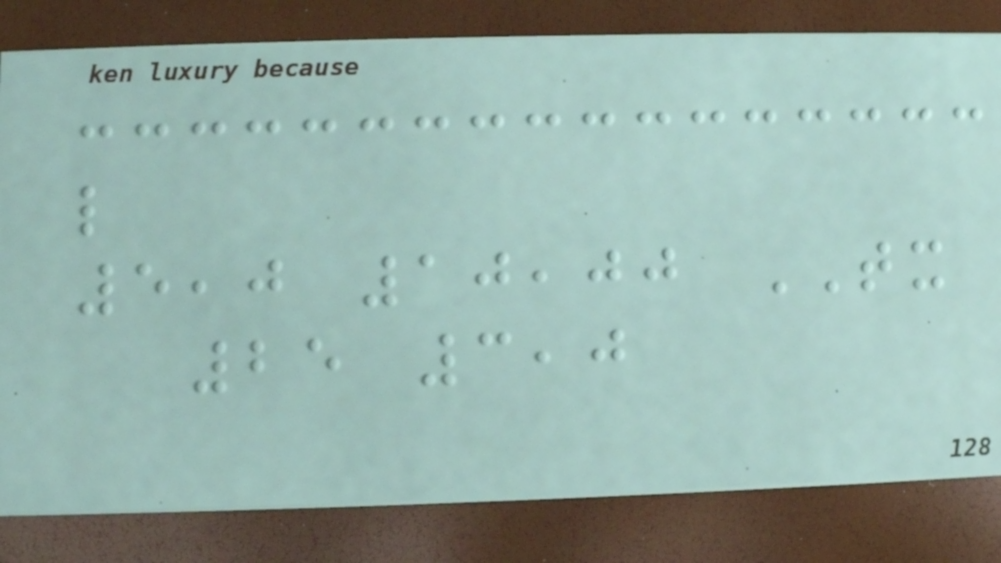l
5,0 10,00 TX
25 3,0
